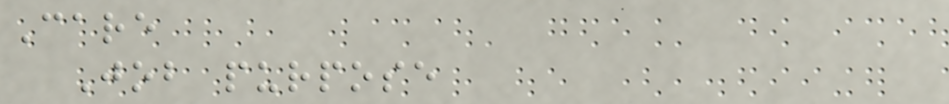Care
Job purpose
